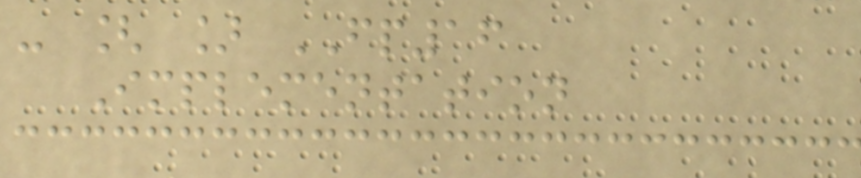- [ ] FP16
Implementation
